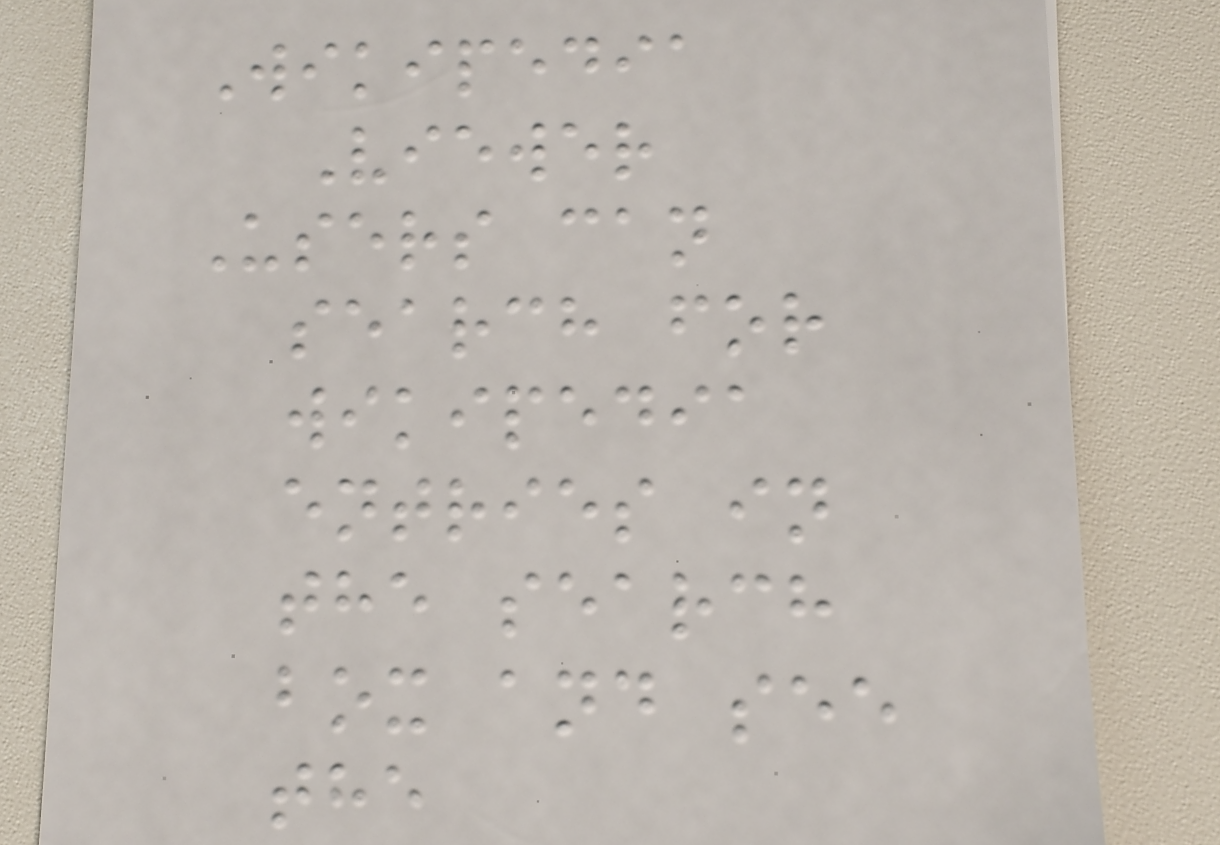Wikipedia
Viewer
Users can
search for
wikipedia
entries in
the search
box and see
the
